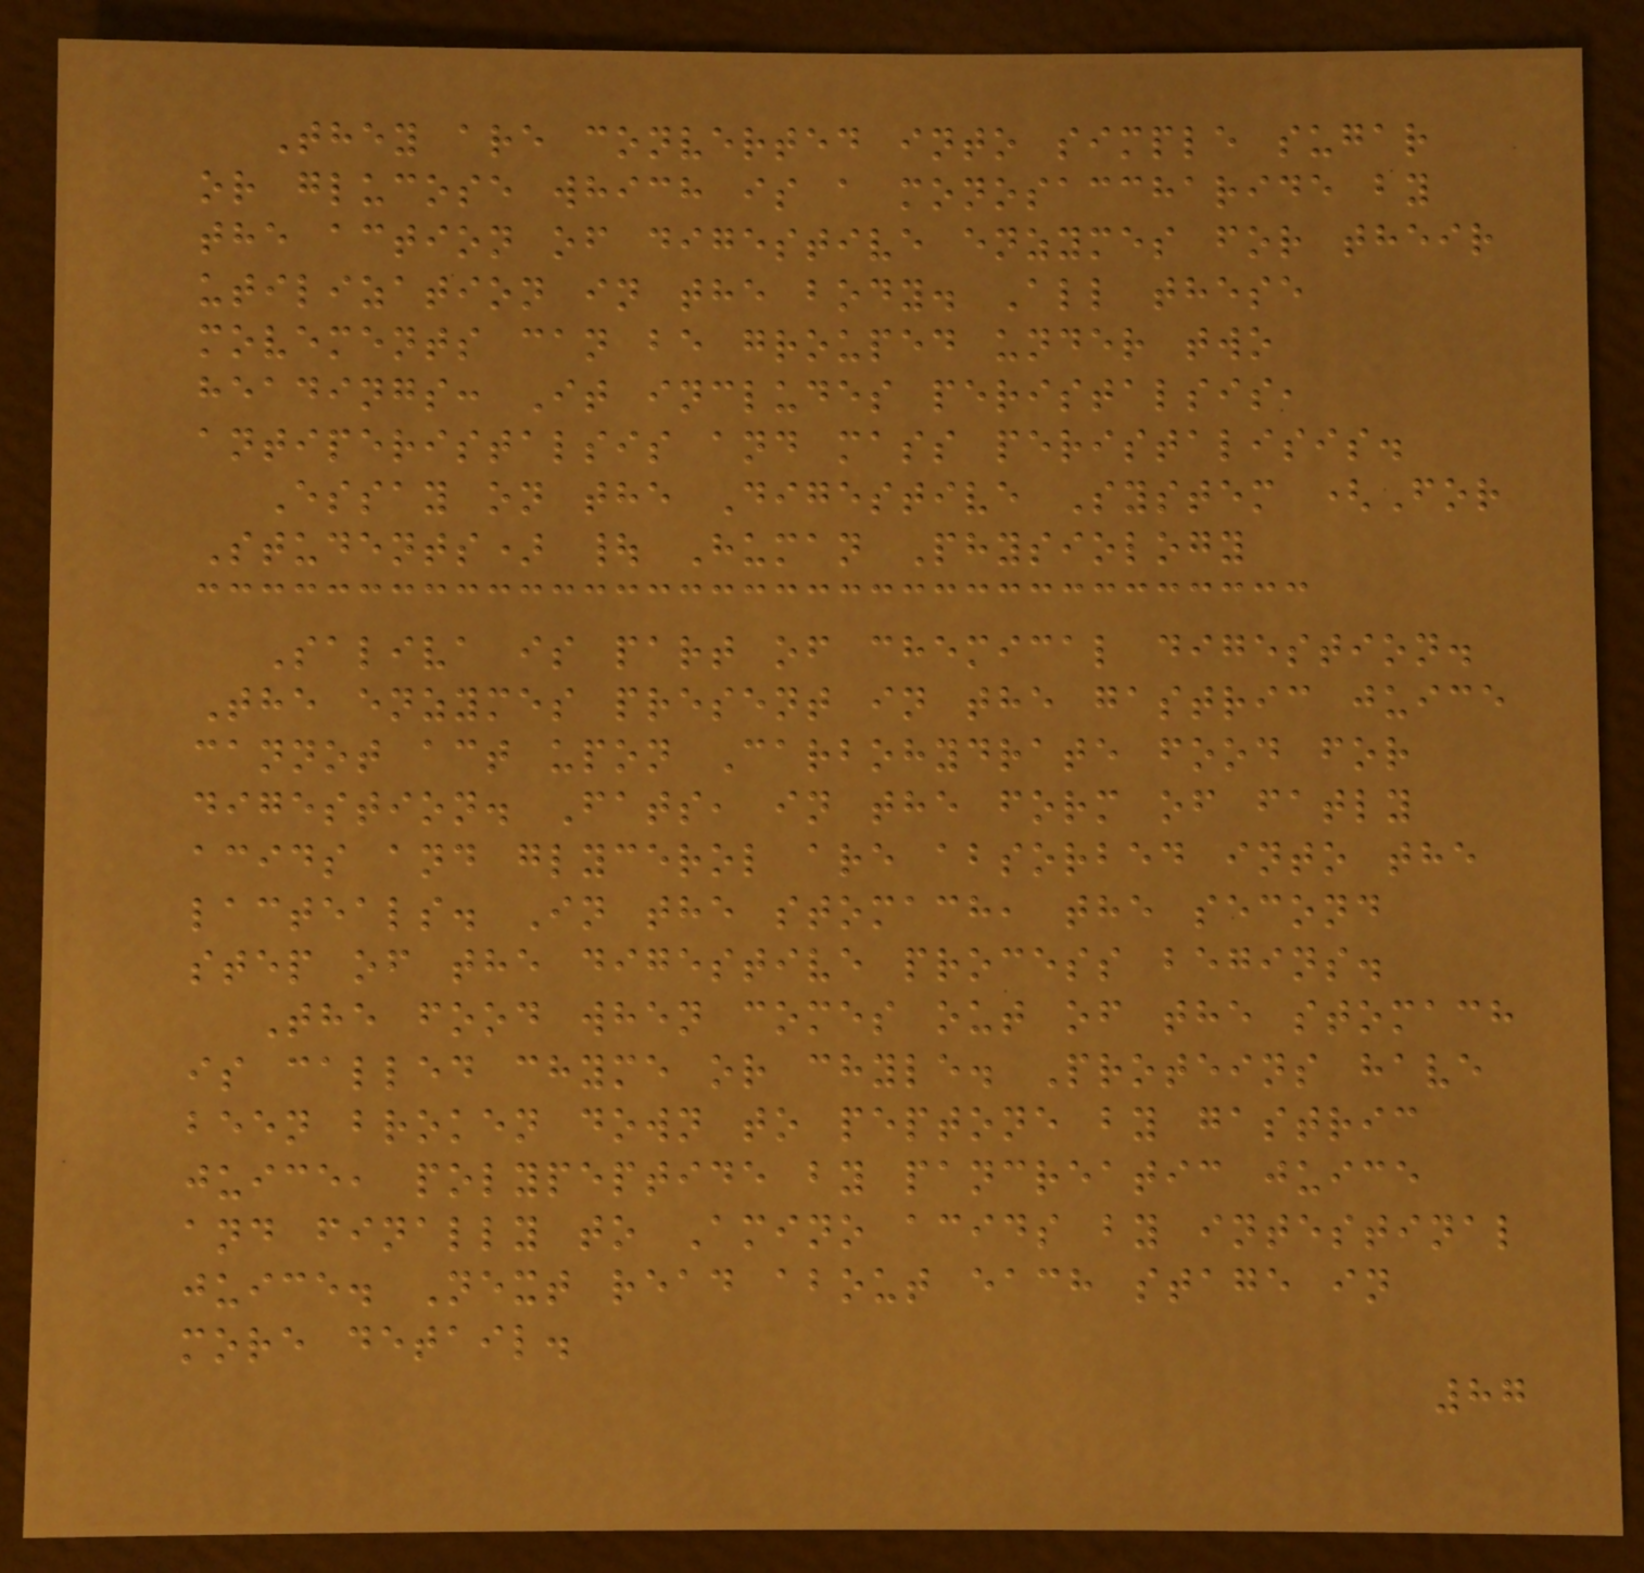They are converted into simple sugar
or glucose which is a monosaccharide by
the action of digestive enzymes for their
utilization in the body. All these
movements can be grouped under two
headings: It includes peristalsis,
antiperistalsis and mass peristalisis.
Essay on the Digestive System (For
Students) | Human Physiology
Saliva is part of chemical digestion.
The enzymes present in the gastric juice
cannot act upon Carbohydrate food for
digestion. Fats, in the form of fatly
acids and glycerol are absorbed into the
lacteals. In the stomach, the second
step of the digestive process begins.
The food when comes out of the stomach
is called chyme or chyle. Proteins have
been broken down to peptone by gastric
juice, polypeptide by pancreatic juice
and finally to Amino acids by intestinal
juice. Next read about each stage in
more detail.
87
